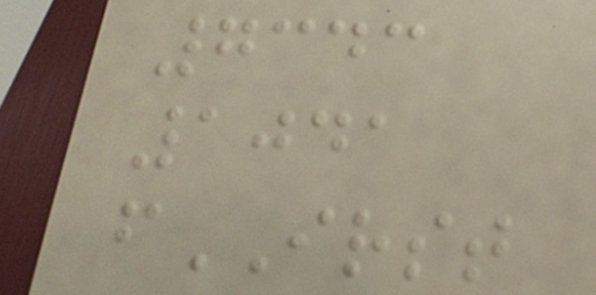7343
1041
fIRST
